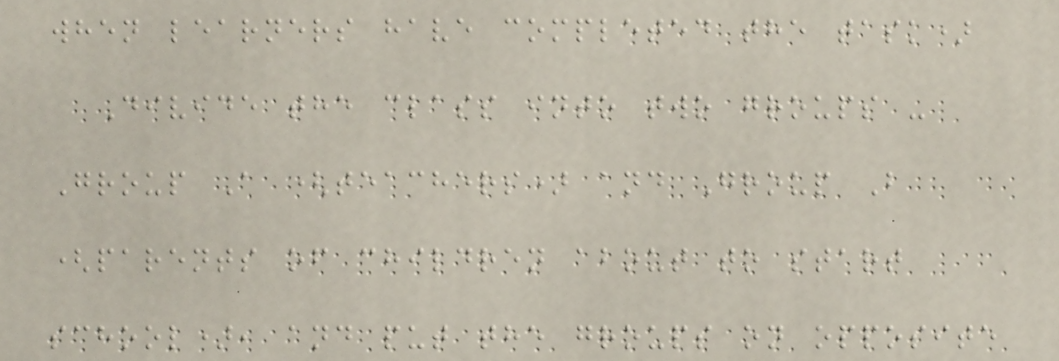when learners have completed the task)
Divide the class into two groups -
Group A (teachers) and Group B
(parents of children about to start
school), and put the groups on opposite
